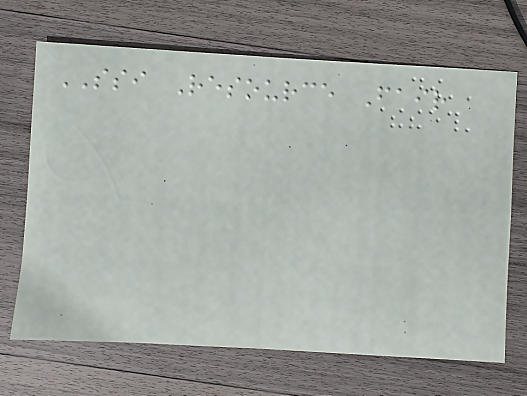SSI Resource Fair
